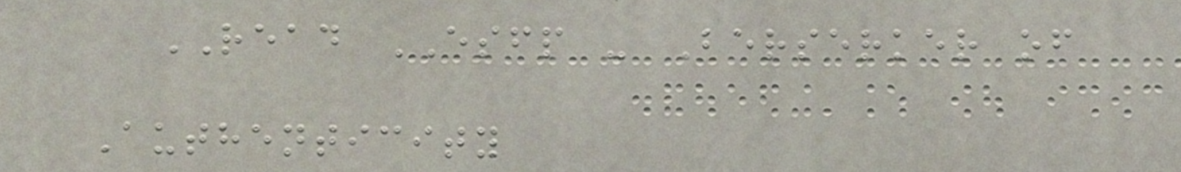READ ESFP - Berserker of
Authenticity
